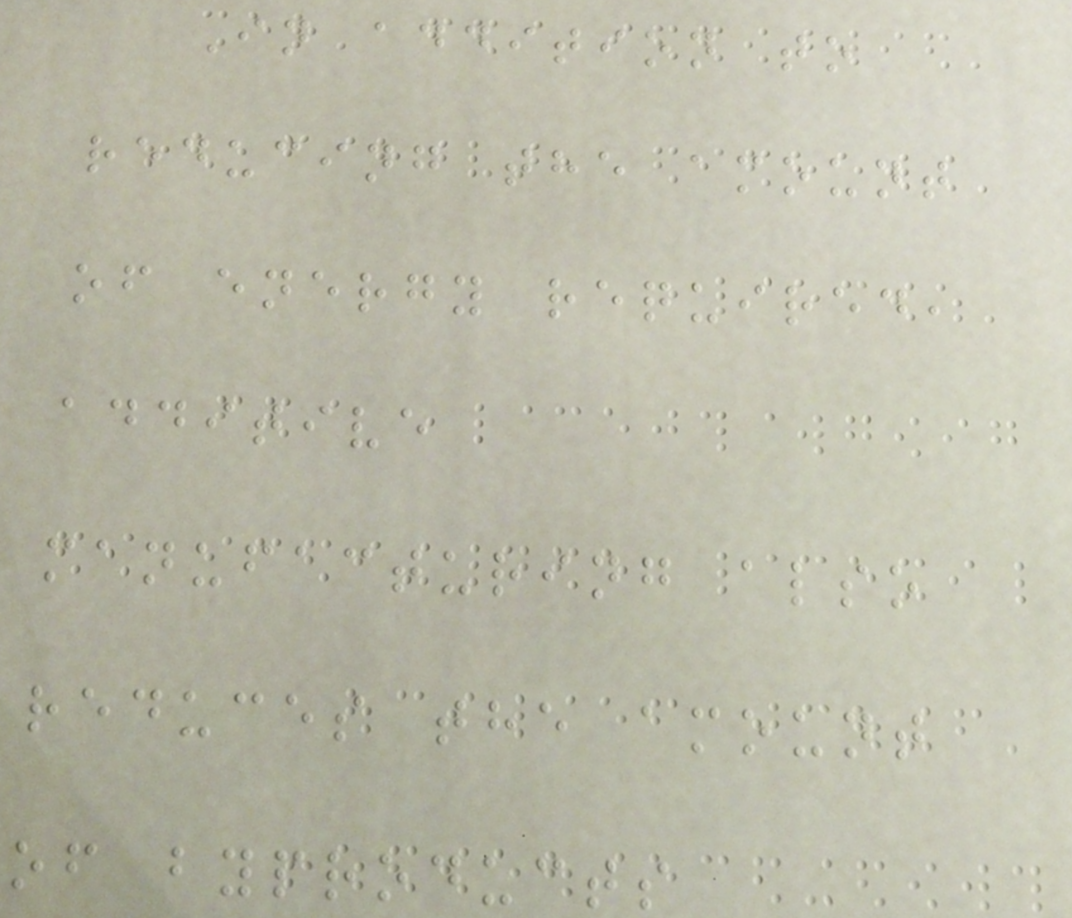In addition to
reducing the amount
of energy required,
additive
manufacturing also
reduces the amount
of byproducts
